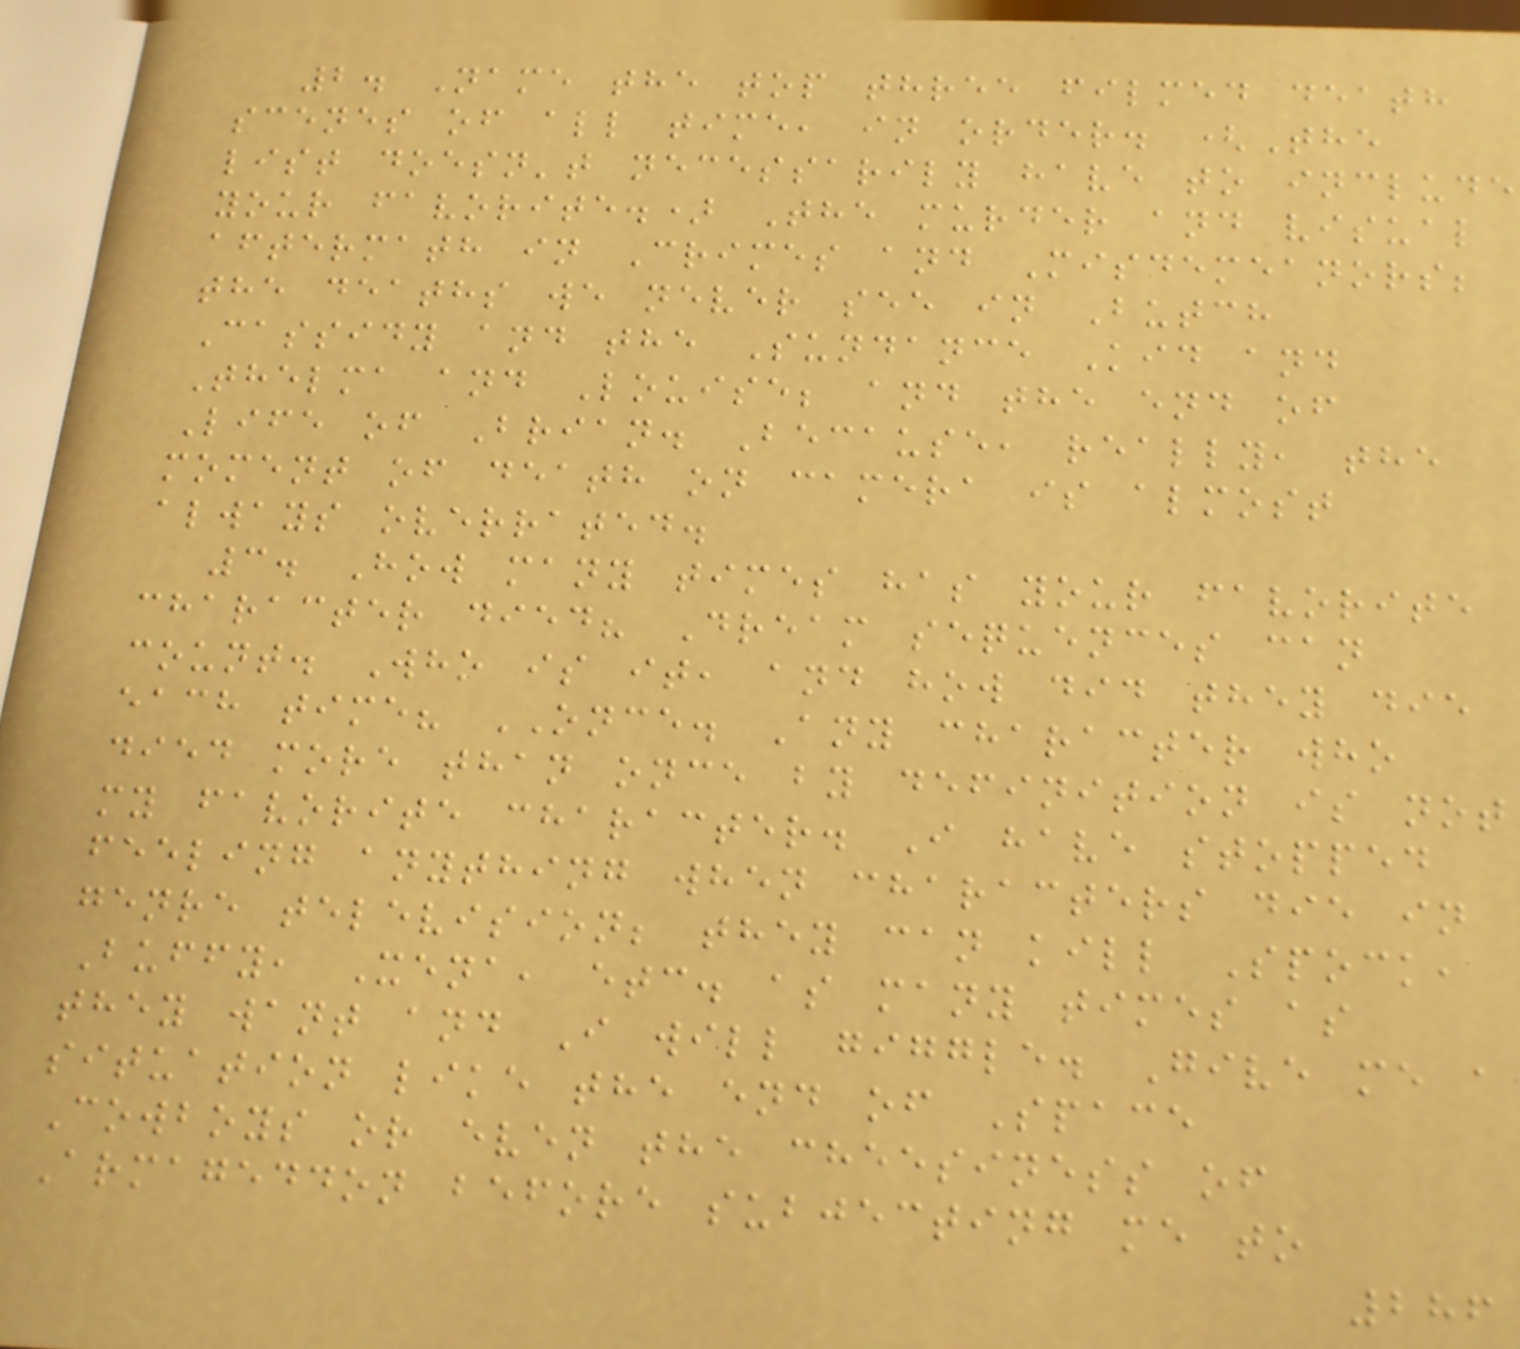2. Name the top three filmed death
scenes of all time, in order. (The
list doesn't necessarily have to include
your favorite.) The murder and visual
aftermath in Crimes and Misdemeanors;
the deaths we never see in Butch
Cassidy and the Sundance Kid and
Thelma and Louise; and the end of
Life of Brian. Because, really, the
moment of death on camera is almost
always overrated.
3. How many times has your favorite
character died? Dream sequences can
count. Who is it, and how did they die
each time? ONCE. Any character who
died more than once by definition is not
my favorite character. I have stopped
feeling anything when characters die in
genre television; they can kill Spock,
Buffy, Xena, etc. as many times as
they want and I will giggle. Give me a
situation like the end of Space
Cowboys or even the cheesiness of
Armageddon before subjecting me to
286
